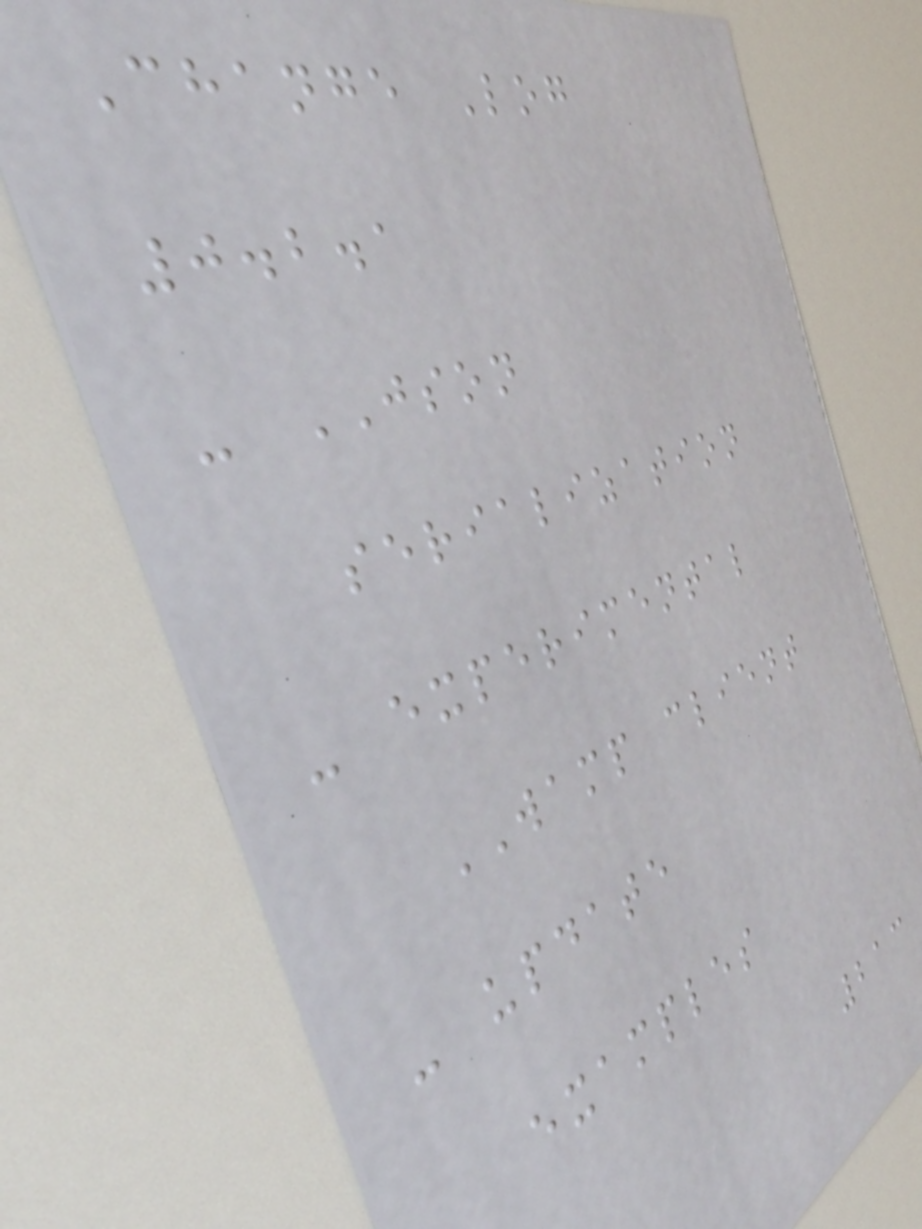Change Log
0.2.1
- JSON
serialization
- experimental
WAMP client
- update
examples
213
